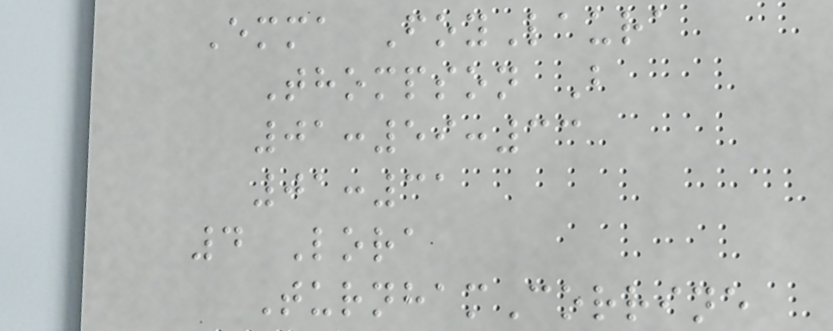Emma FoyLaura
Thompson B
01:59:33
01:31
4 Lora
TurnhamCorrine
